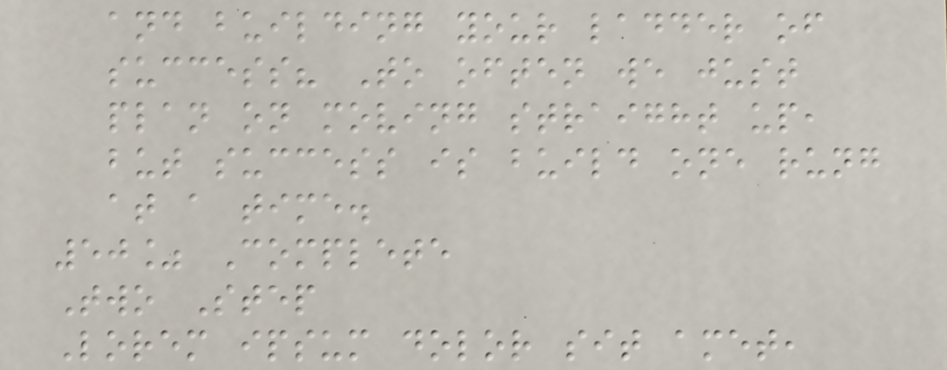and building your ladder of
success? To often we just
plan on moving straight up,
but success is build one rung
at a time.
50% Complete
Two Step
Lorem ipsum dolor sit amet,
